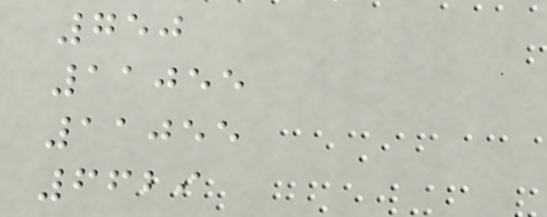750
11055
11055
6629
